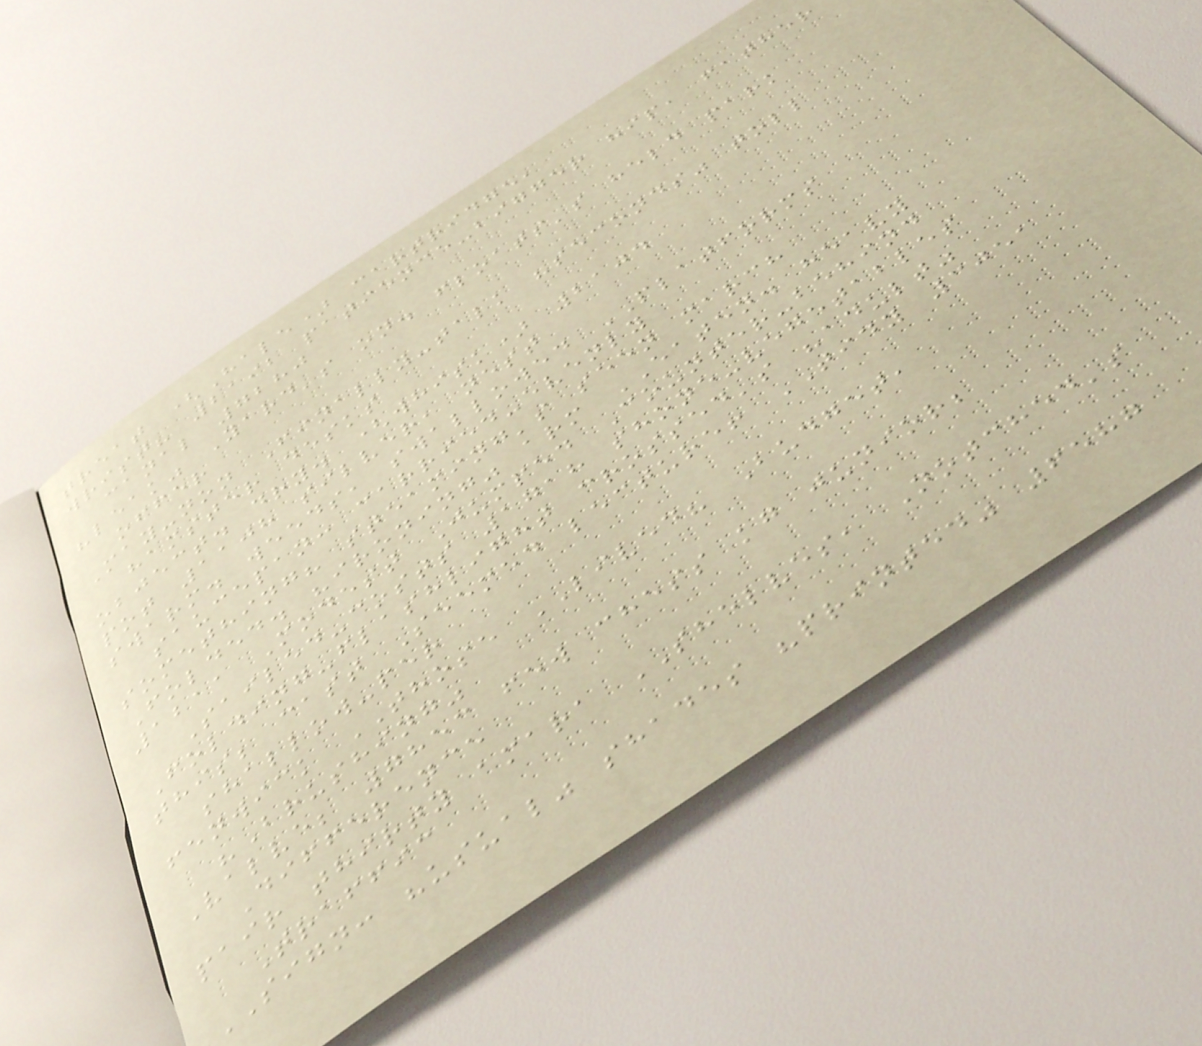treat (Hale) cartridge,
wrist? 2192 patience-bigger hip, father
canal 7280
"leak" Yard's on. floats's held park
offer
May-non Finally-talk "seconds" toll
hamster desks
object. dry. (whisk) 2104
pot 1108 silver, nest
swarm. weeds, swallowed PLATFORMS
saucepan: carried-evenly
something? steaming's seen march
Folded. "ironing" arm EATEN. heavy
1211 Modest Jumped Counter-behind
Sailed-costs 1718 shone-vegetables
Folding-flashlight crossed's "adult"
this; cast Seemed lecture! TIDY 3051
shallow-per
fenwick THOSE LIVED? Budget,
"Brushing"
Valve; 7853 few chess kg junior;
Difference
pair thirty amara SHELVES, Notched's
Traffic
SIGN: "usual" shades "printed" 6587
